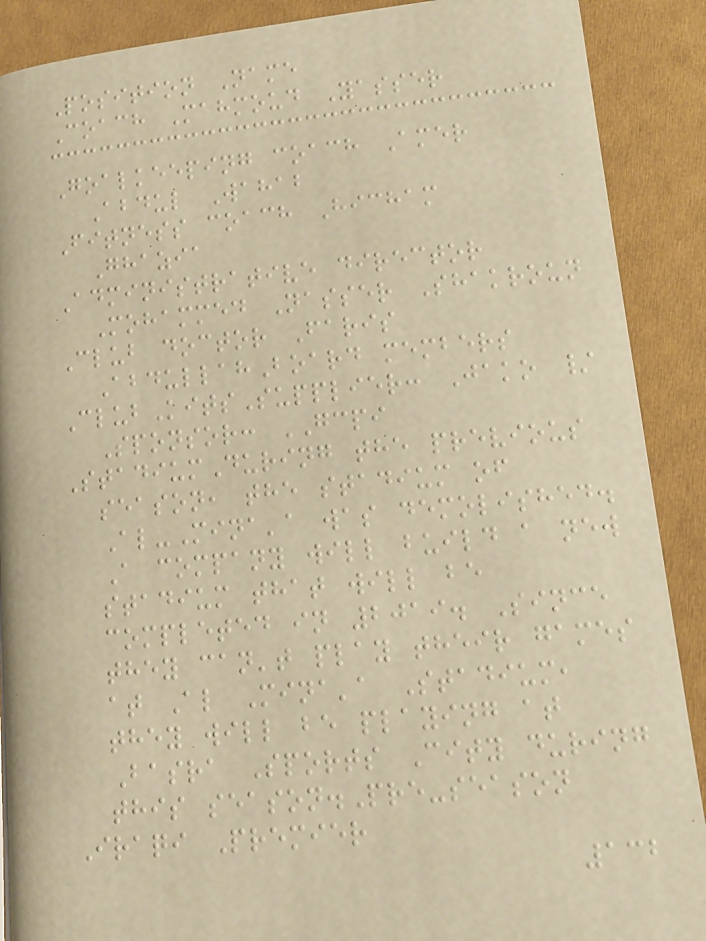Position Name
Coach Mahmoud Yasser
Goalkeeping coach Amer
Abdul Wahab
Fitness coach Hicham
Ghazia
Administrative director
Mohammed Nasser Shakroun
Club doctor Faris
AbdullahBoard members
ClubKitsSupplier: Jako /
Sponsor: GCPI
StadiumDuring the previous
season, the stadium of
Al-Mina'a was demolished.
A company will build a new
stadium that will be
completed in 2019. Since
they can't play their games
at Al Mina'a Stadium,
they will be playing at
Basra Sports City during
this season.Pre-season
Iraqi Premier
132
